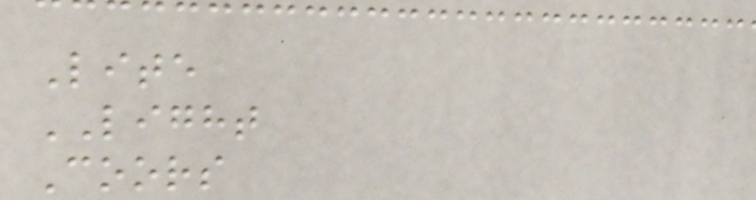Lite
LIGHT
Coors
